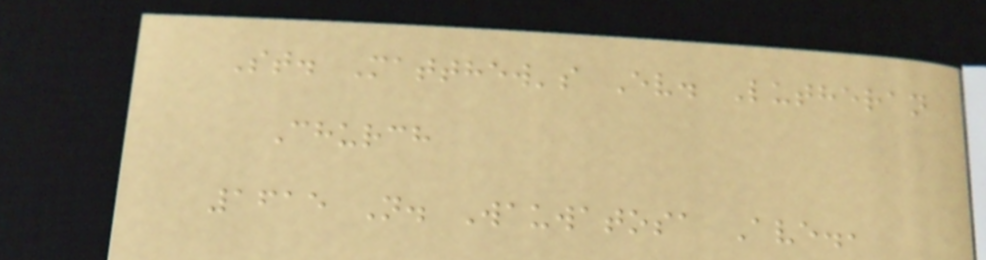St. Matthew's Ev. Lutheran
Church
1615 N. Wauwatosa Ave.,
